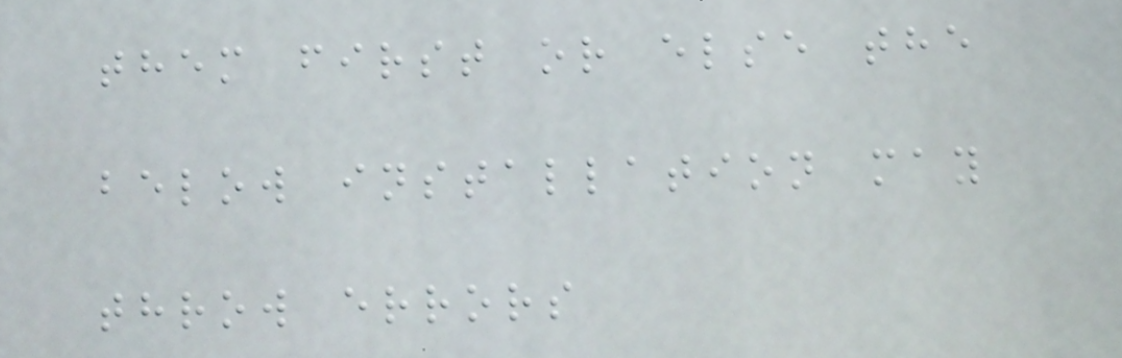them first or else the
below installation may
throw errors
